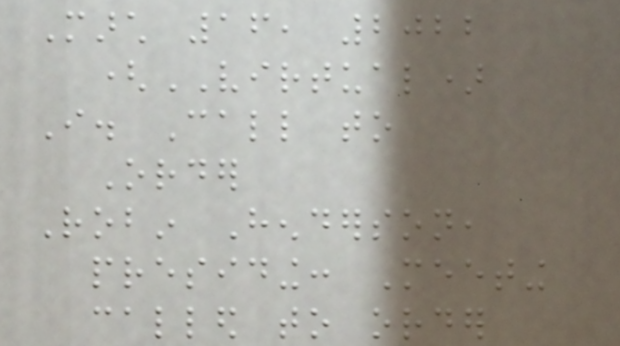March 16, 2022
(VIRTUAL)
I. Call to
Order
Robin Henderson,
presiding: Meeting
called to order
